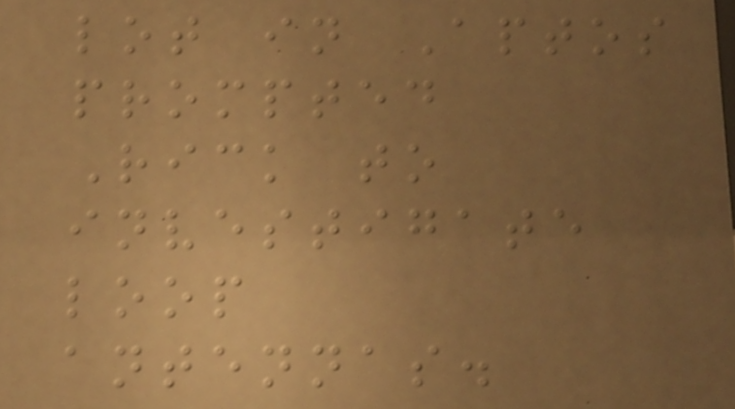lot in Aptos
prompted
Rick to
investigate
loop
antennas.
